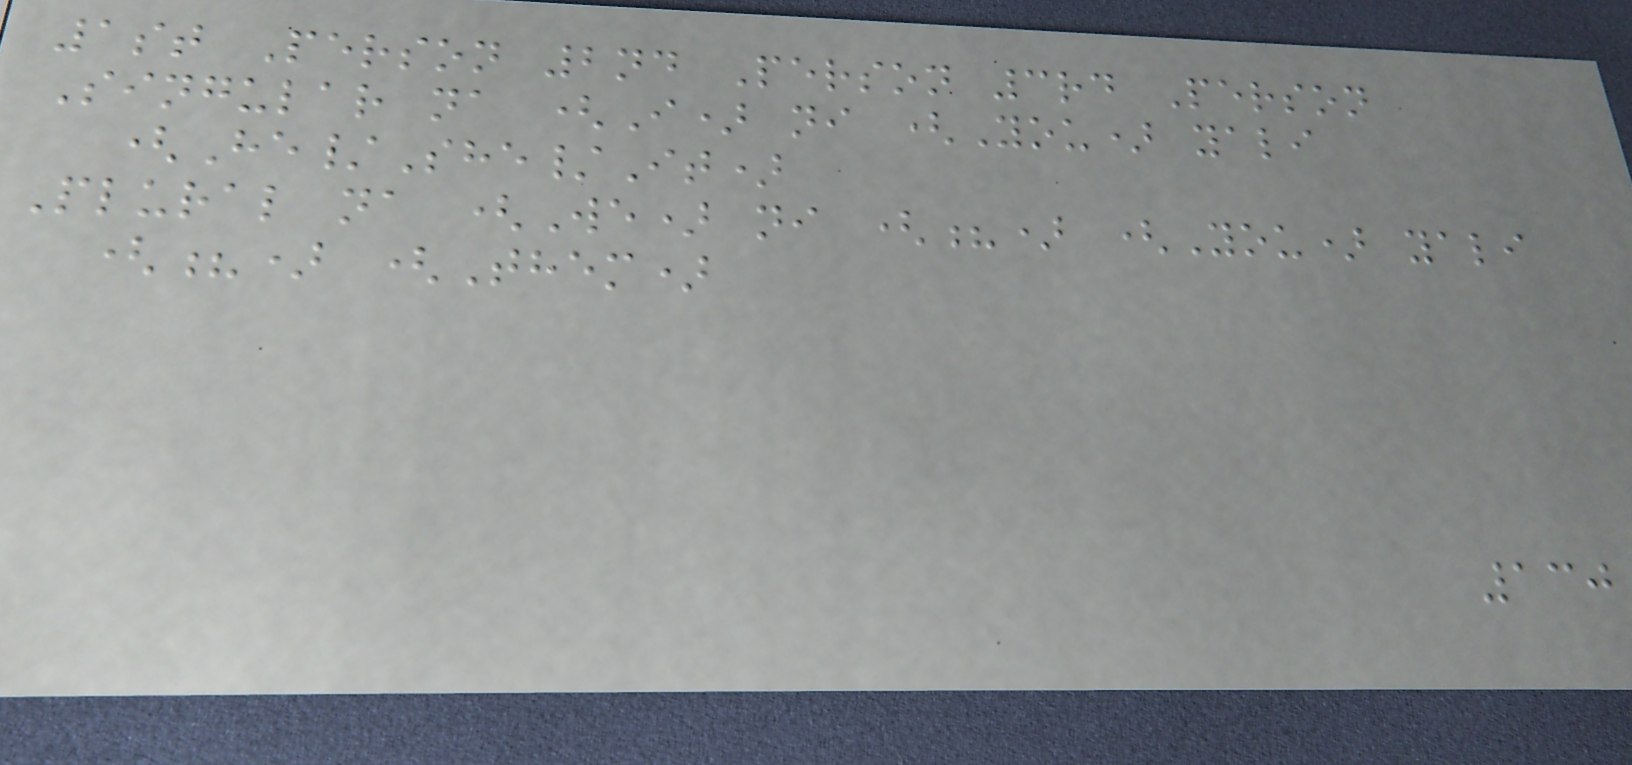1st Person 2nd Person 3rd Person
Singular na (I) ni (You) yali
(He/She/It)
Plural na (We) ni (?) (You) yali
(?) (Them)
130
